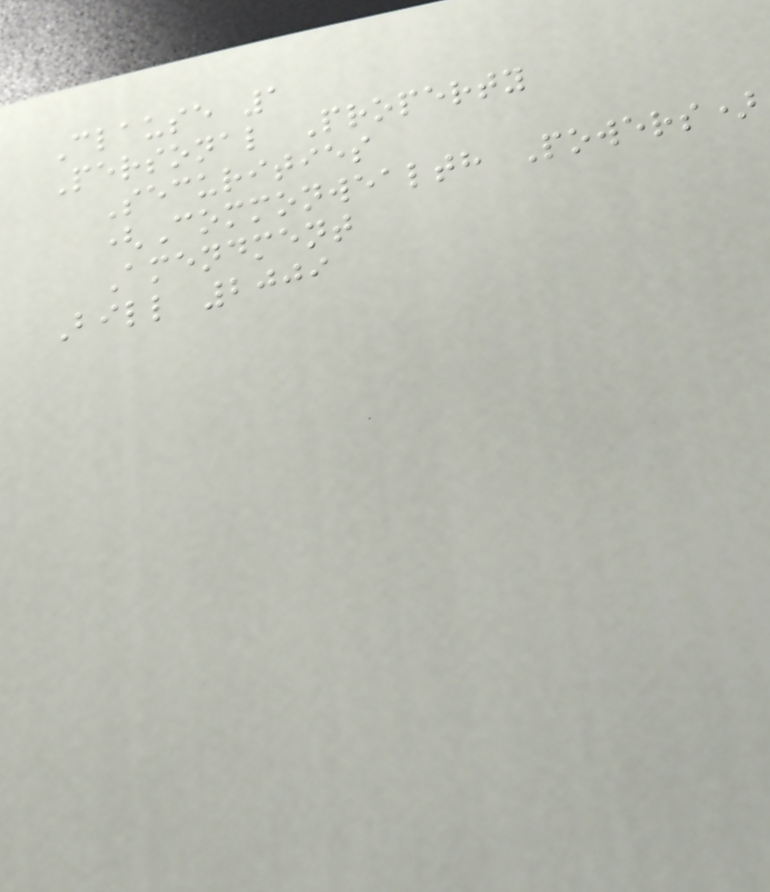Clause 1
Personal Property
Securities
(Commonwealth Powers)
Amendment
Bill 2009
